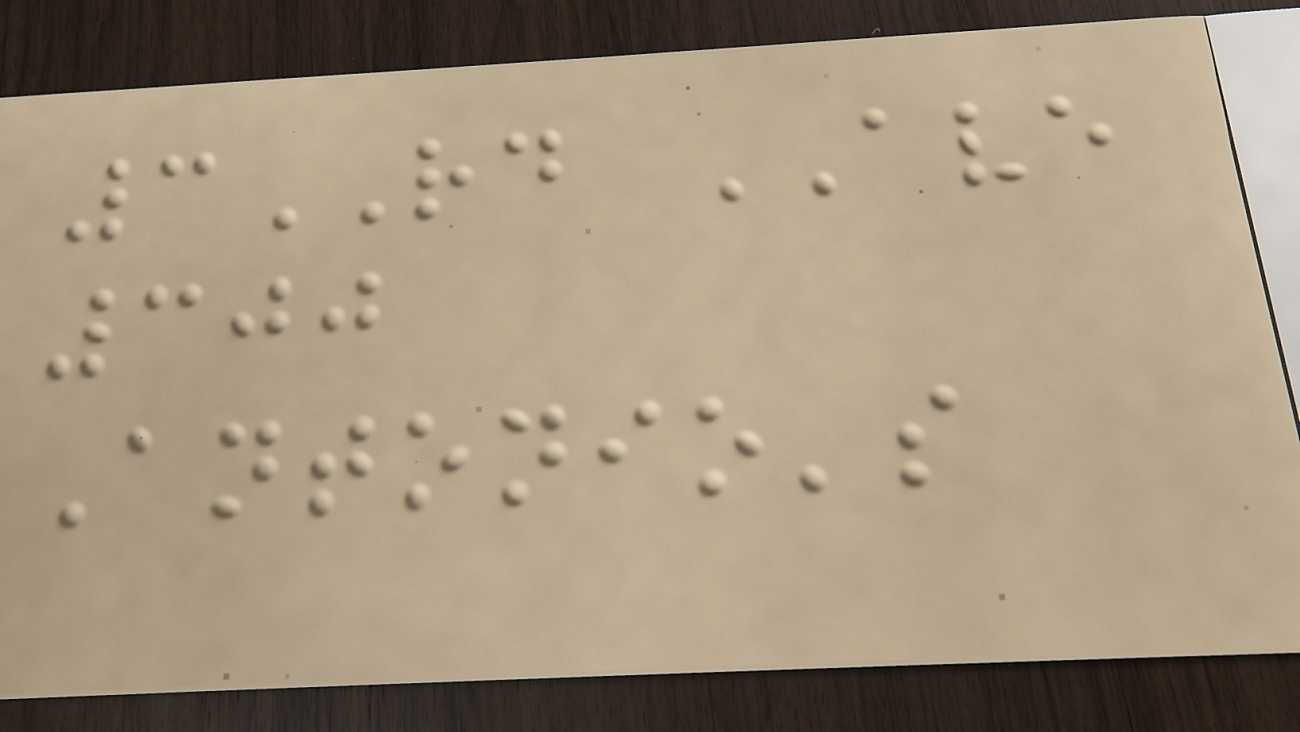3RD AVE
300
Antonio's
